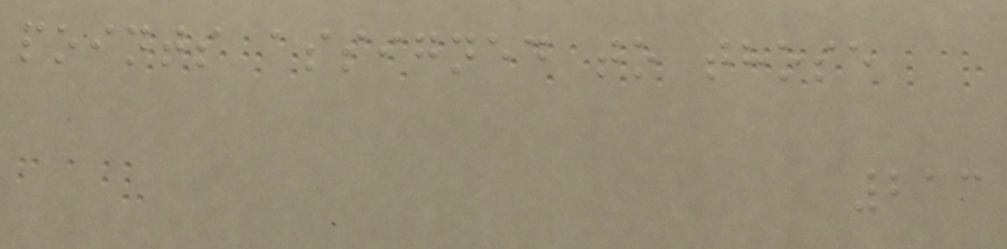points assigned to those
213
